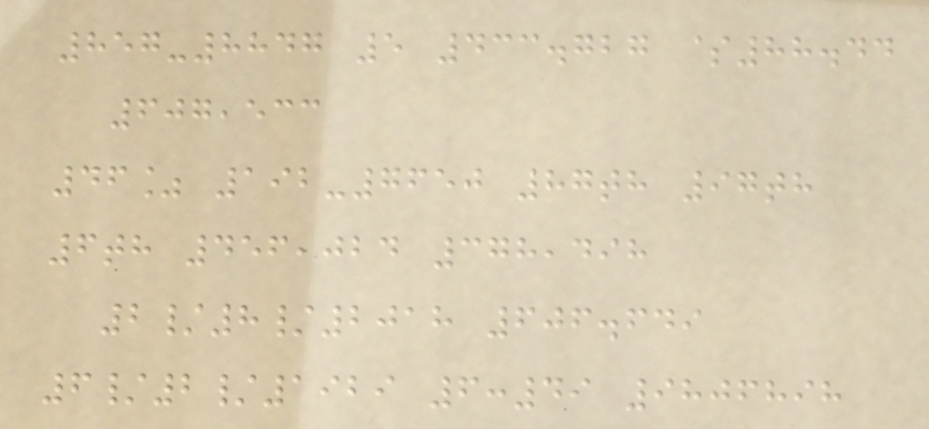857-8847 5 433.727 $88.44
607,533
46% 192-7650 87th 97th
6th 456,024 378,498
2/8/2018 606.649
6/2/1929 6:49 9806898
